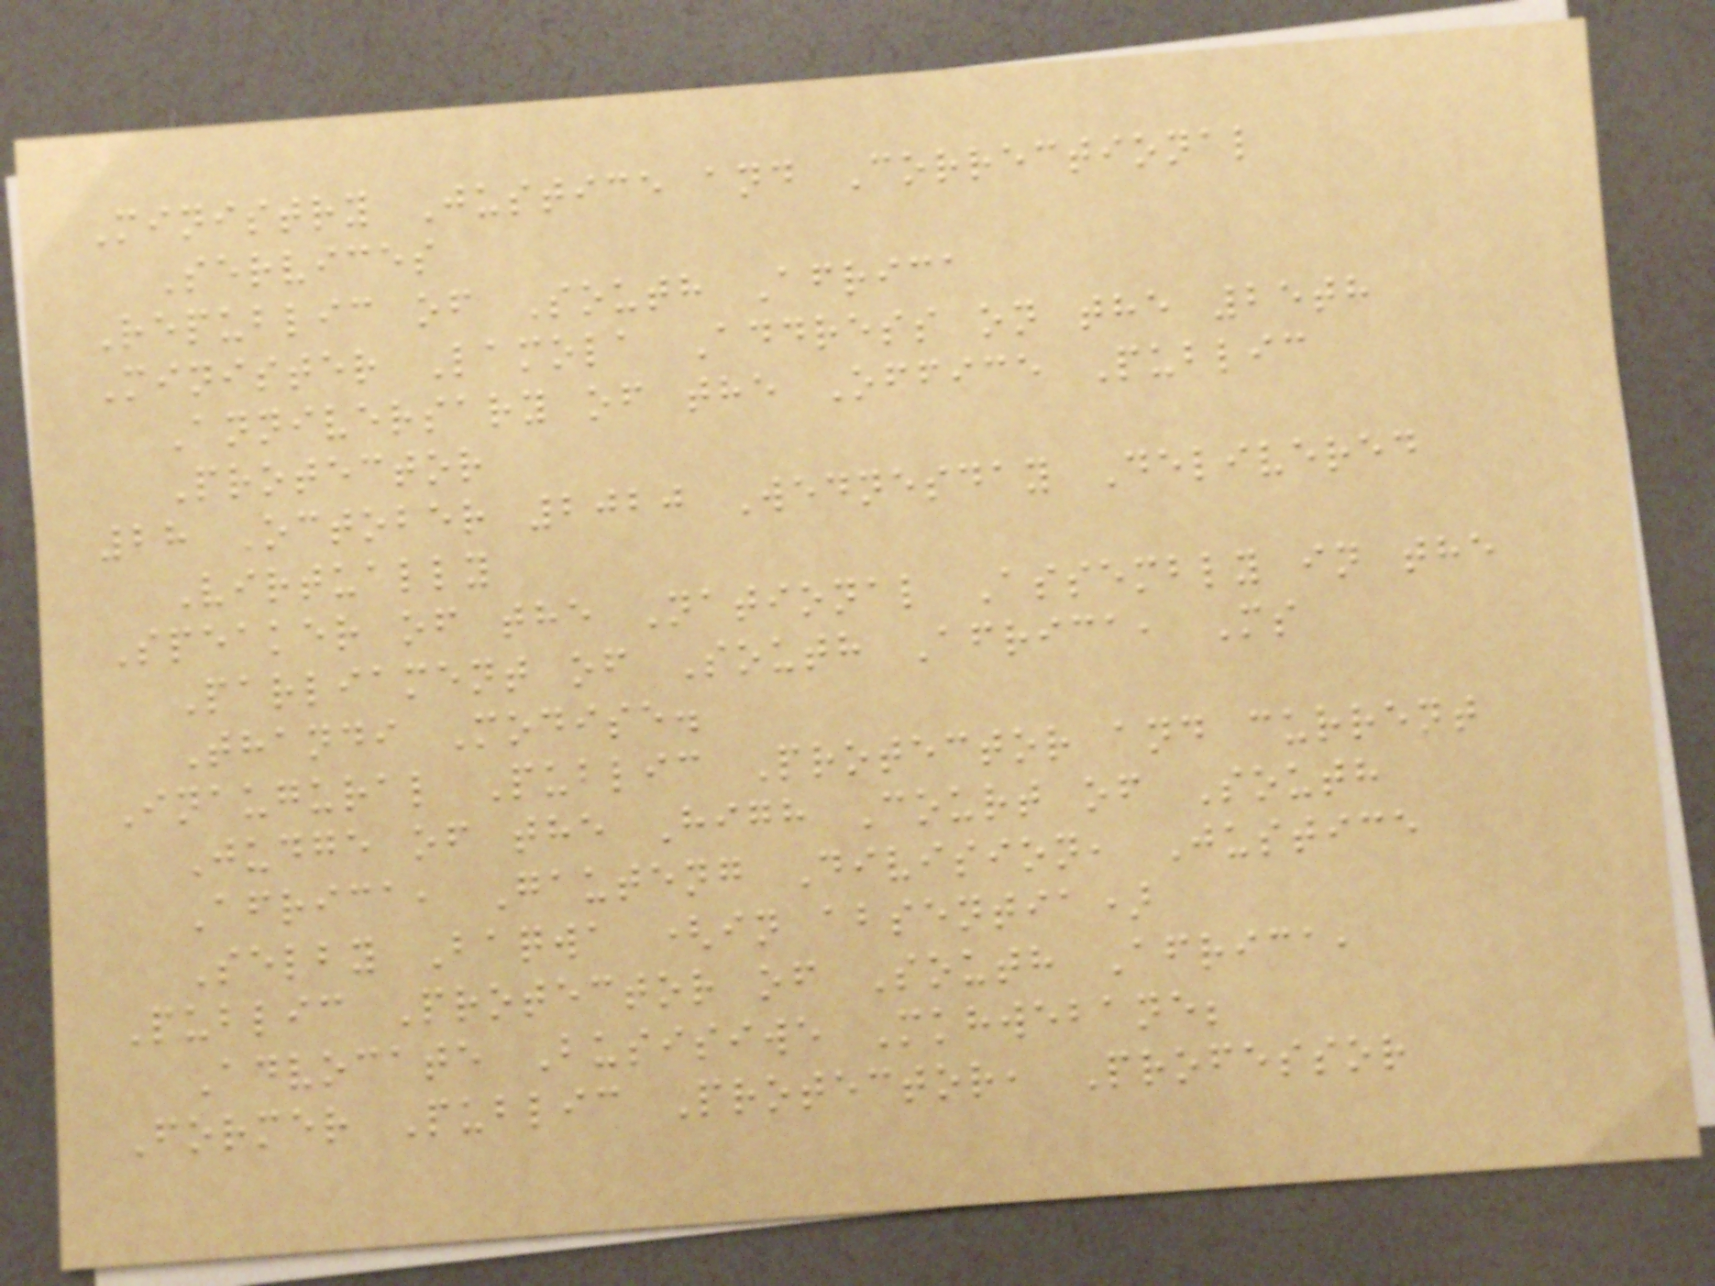Ministry Justice and Correctional
Services
Republic of South Africa
Minister Lamola Address on the 25th
Anniversary of the Office Public
Protector
28 October 2020 Wednesday Delivered
Virtually
Speaker of the National Assembly in the
Parliament of South Africa, Ms
Thandi Modise.
Inaugural Public Protector and current
Judge of the High Court of South
Africa, Gauteng Division, Justice
Selby Baqwa (in absentia)
Public Protector of South Africa,
Advocate Busisiwe Mkhwebane;
Former Public Protector, Professor
